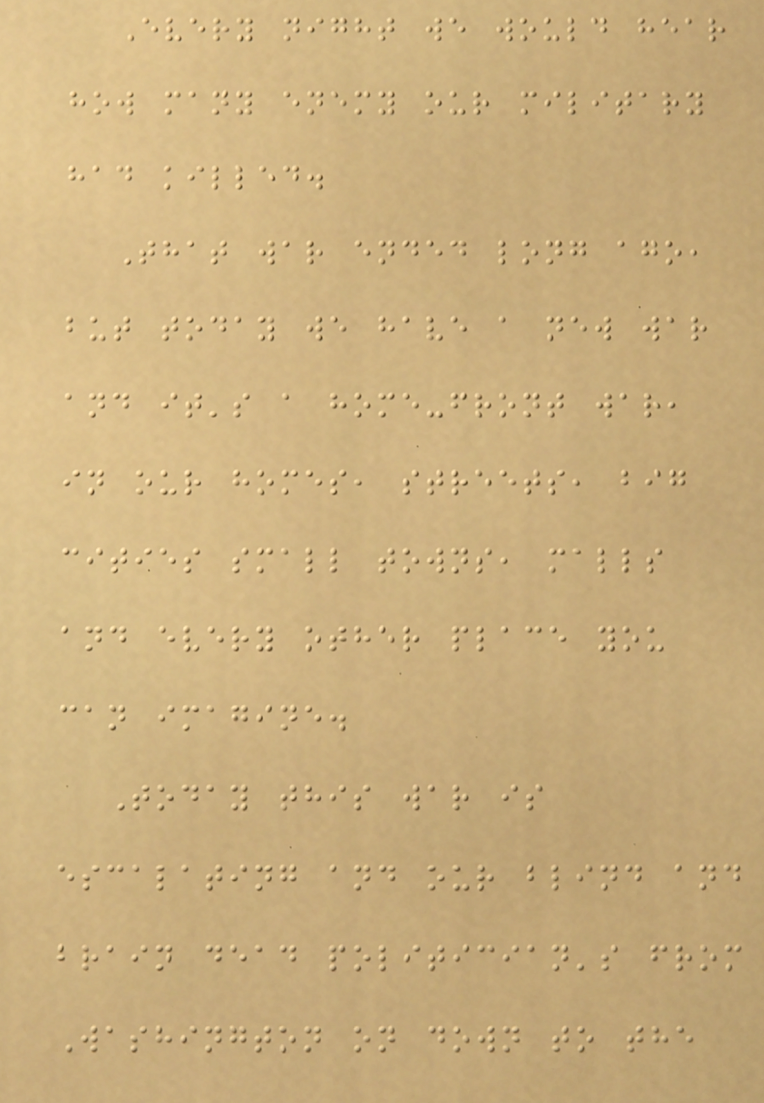Every night we would hear
how many enemy our military
had killed.
That war ended long ago,
but today we have a new war
and it's a home-front war,
in our homes, streets, big
cities small towns, malls
and every other place you
can imagine.
Today this war is
escalating and our blind and
brain dead politician's from
Washington on down to the
